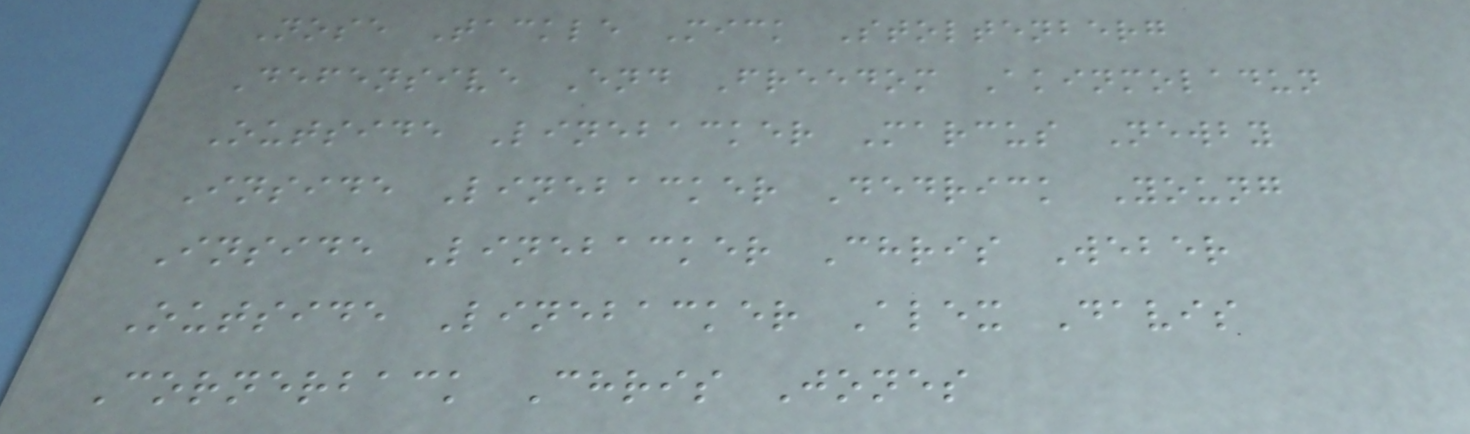Nose Tackle Mick Stoltenberg
Defensive End Freedom Akinmoladun
Outside Linebacker Marcus Newby
Inside Linebacker Dedrick Young
Inside Linebacker Chris Weber
Outside Linebacker Alex Davis
Cornerback Chris Jones
